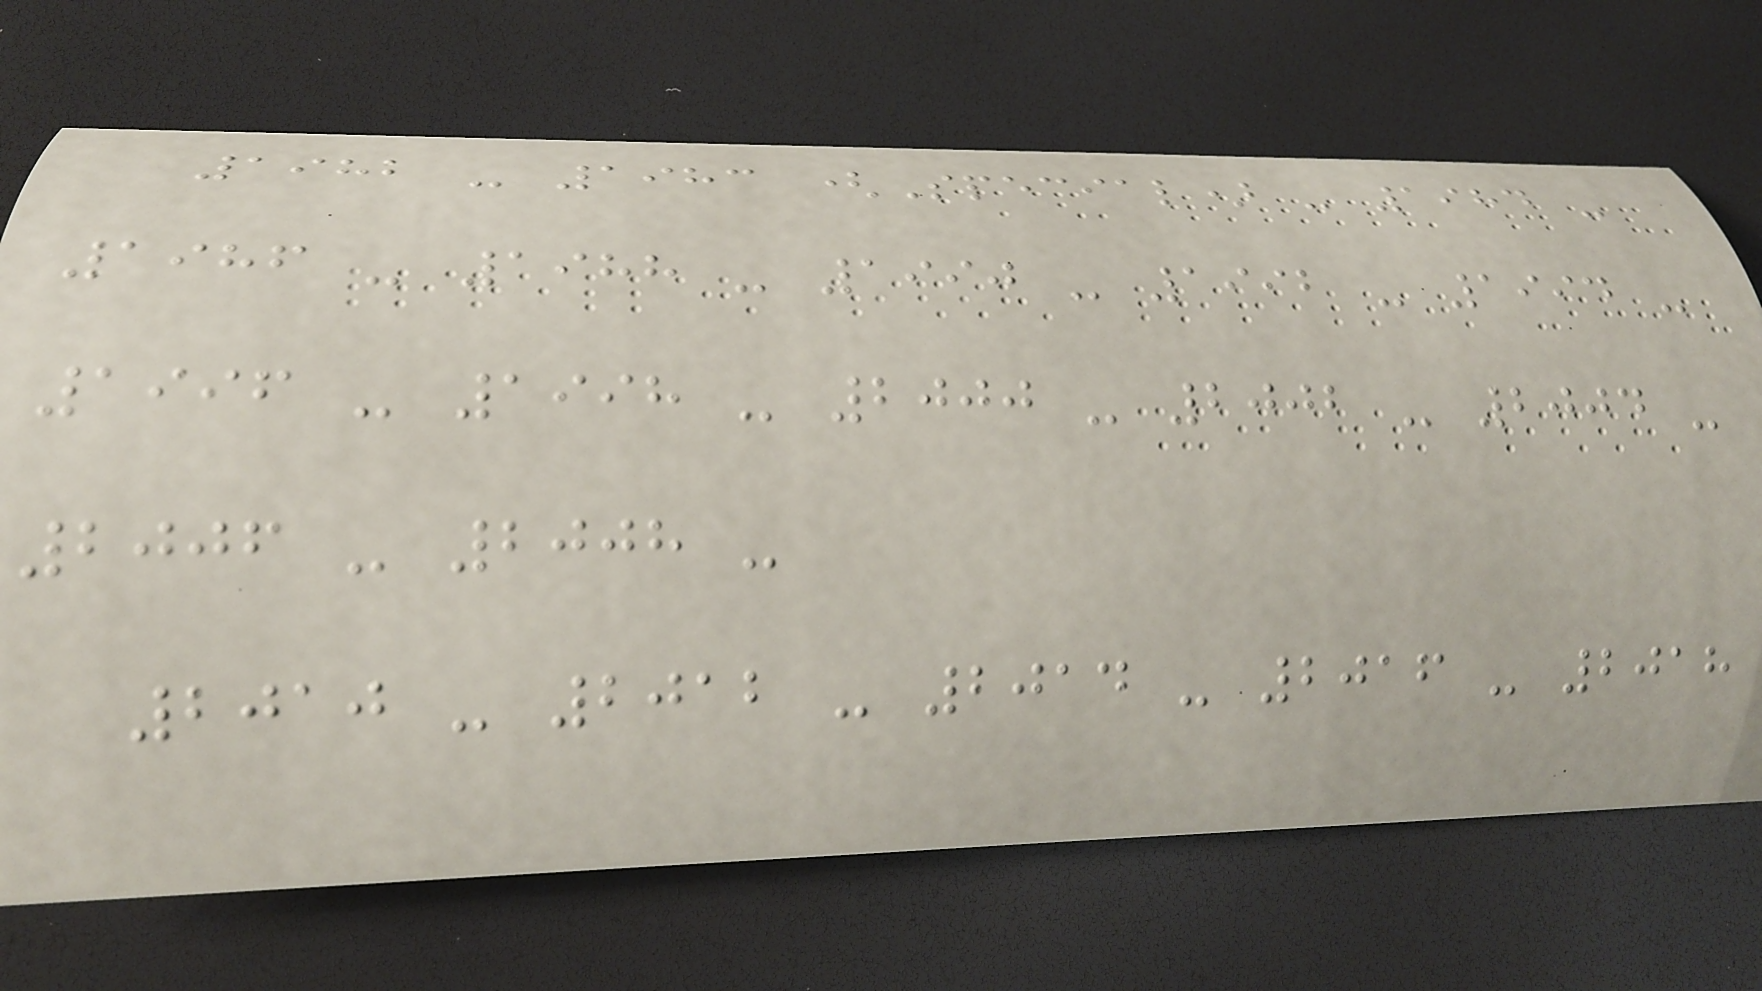1982 - 1983 (Special) - 1984 -
1986 - 1988 - 1990 - 1992 - 1994 -
1996 - 1998 - 2000 - 2002 - 2004 -
2006 - 2008 -
2010 - 2012 - 2014 - 2016 - 2018
